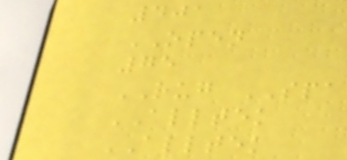401
OPEN
75
RUG SPA
ALLTEK
ALLTEK
